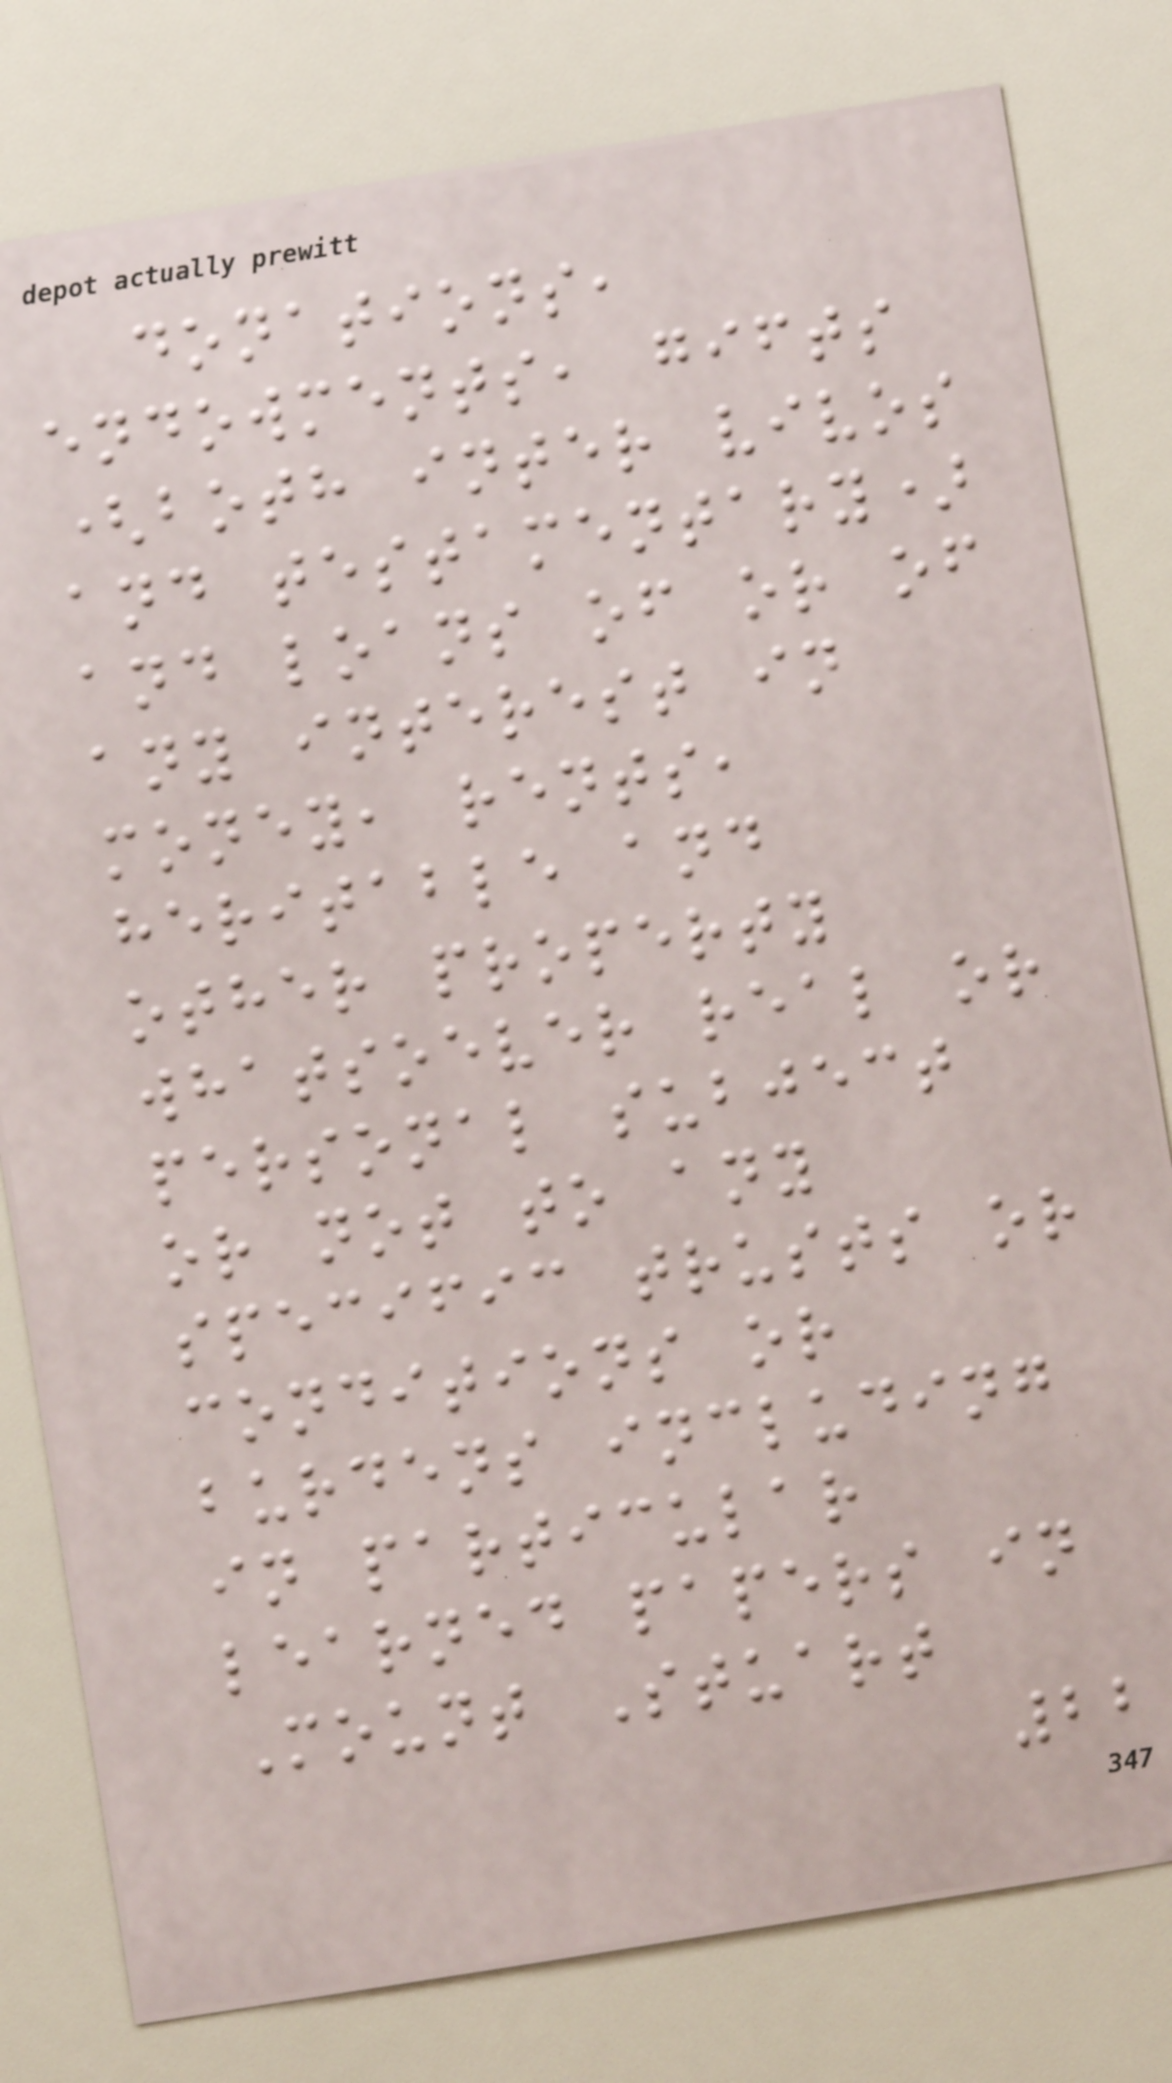donations,
endowments, gifts
(both inter vivos
and testamentary)
and loans of or of
any interest in
money, rents,
heritable and
other property
whatsoever real or
personal subject
or not to any
specific trusts or
conditions or
burdens including
in particular
learned papers in
Mount Stuart
22
